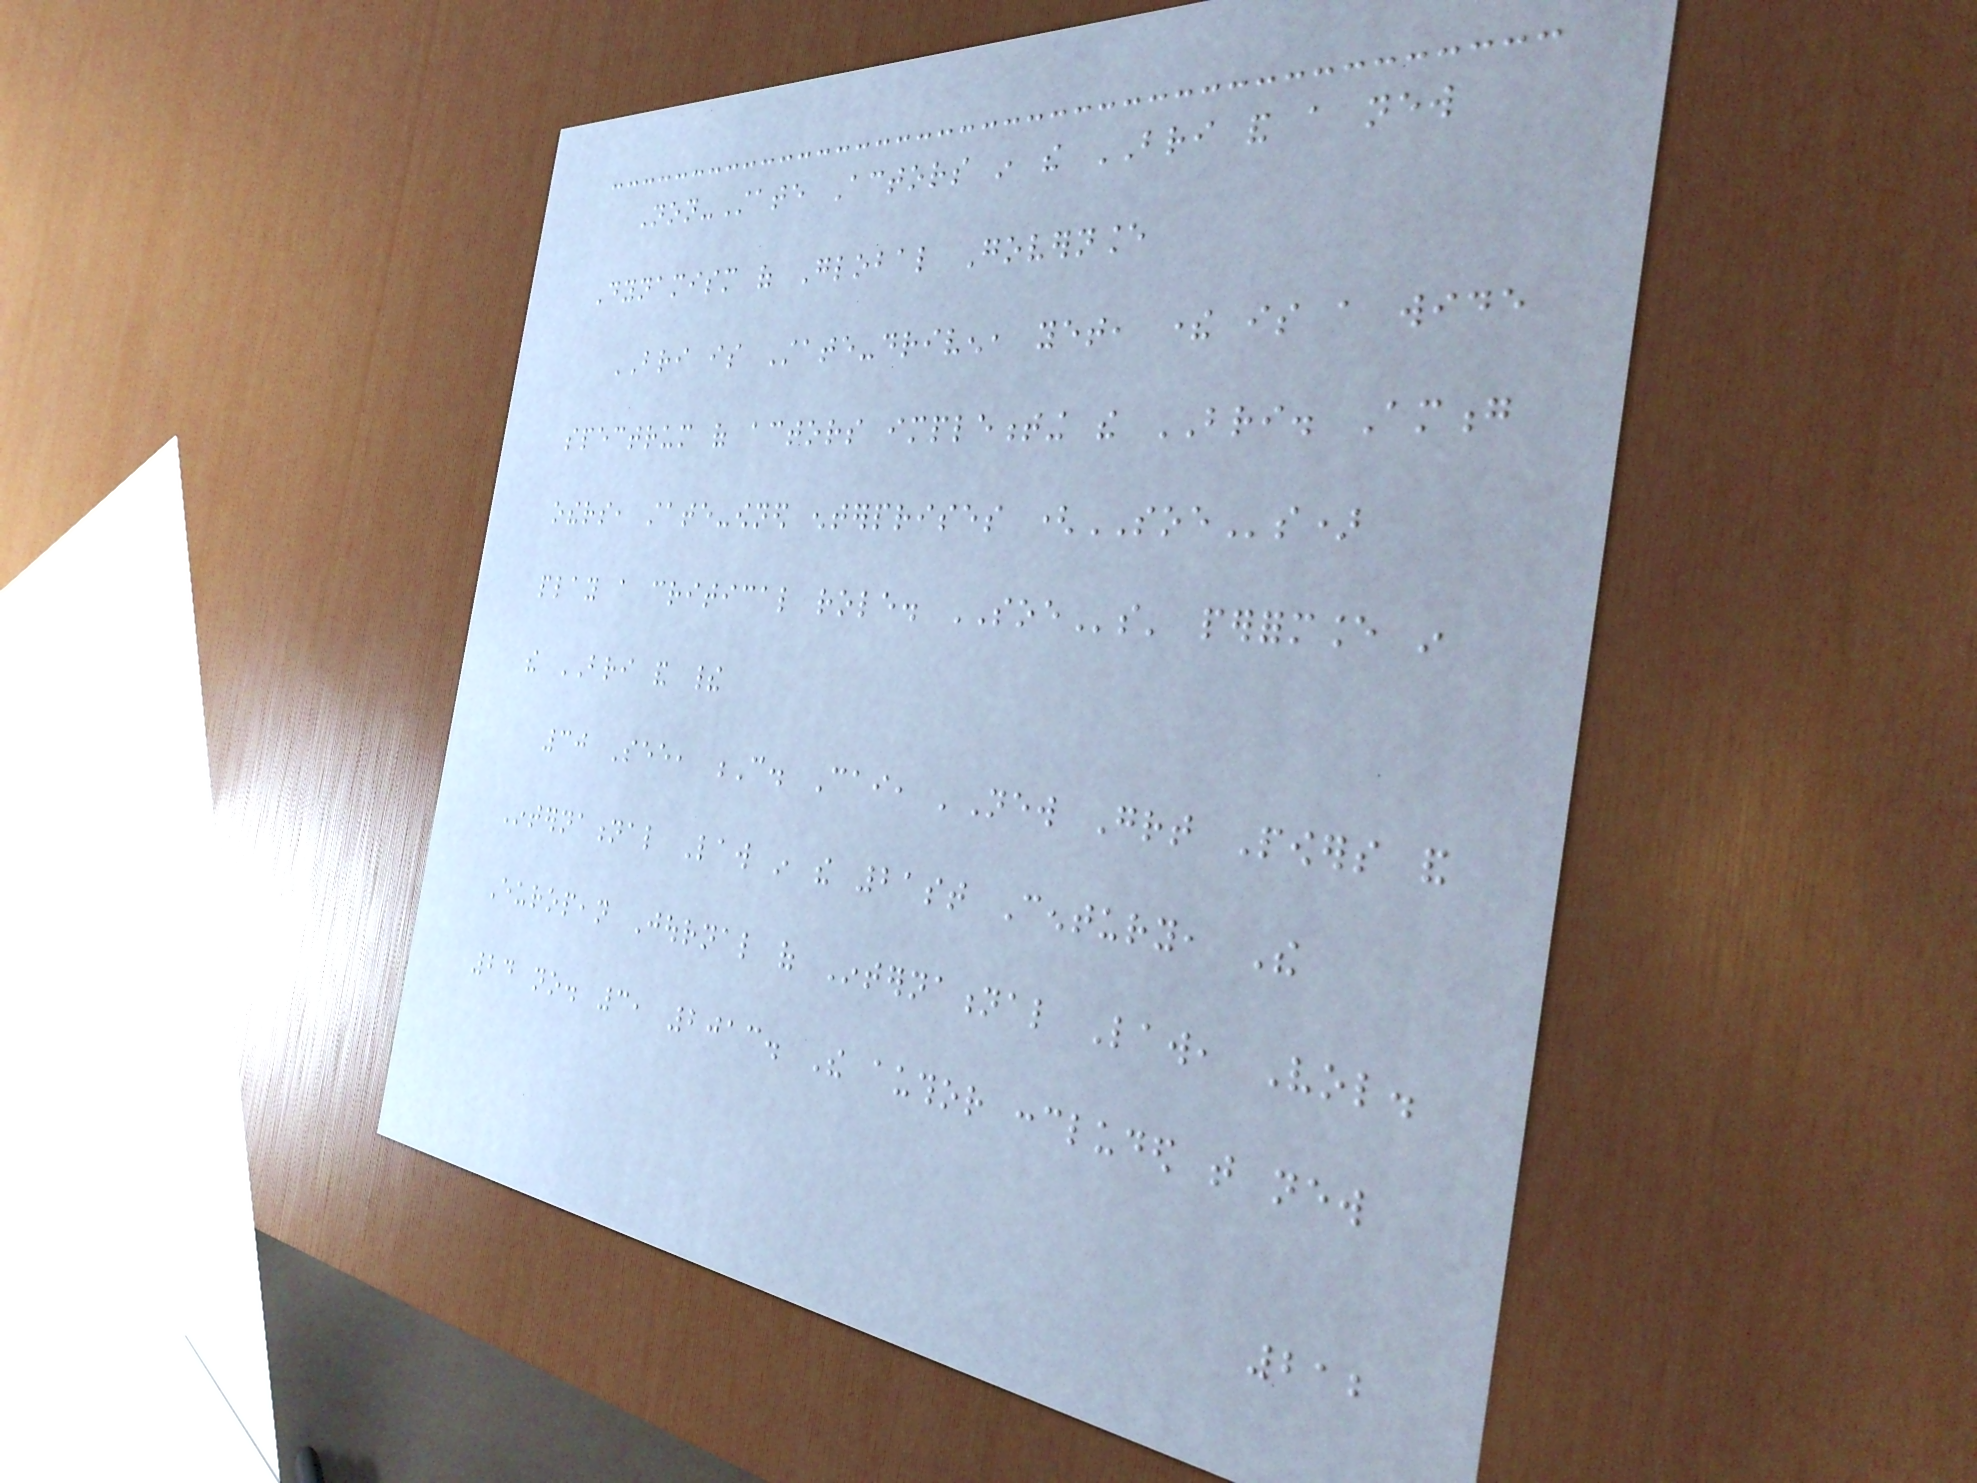Non-State Actors in the BRI and a new
Dynamism of Global Governance
BRI is State-driven, yet, there is a wide
spectrum of actors implementing the BRI. Among
others, state-owned enterprises (SOEs)
play a critical role. SOEs' performance in
the BRI and their
30 See, C. Cai, 'New Great Powers and
International Law in the 21st Century, The
European Journal of International Law, Vol.
24 no. 3, 2013. The author concluded that new
212
